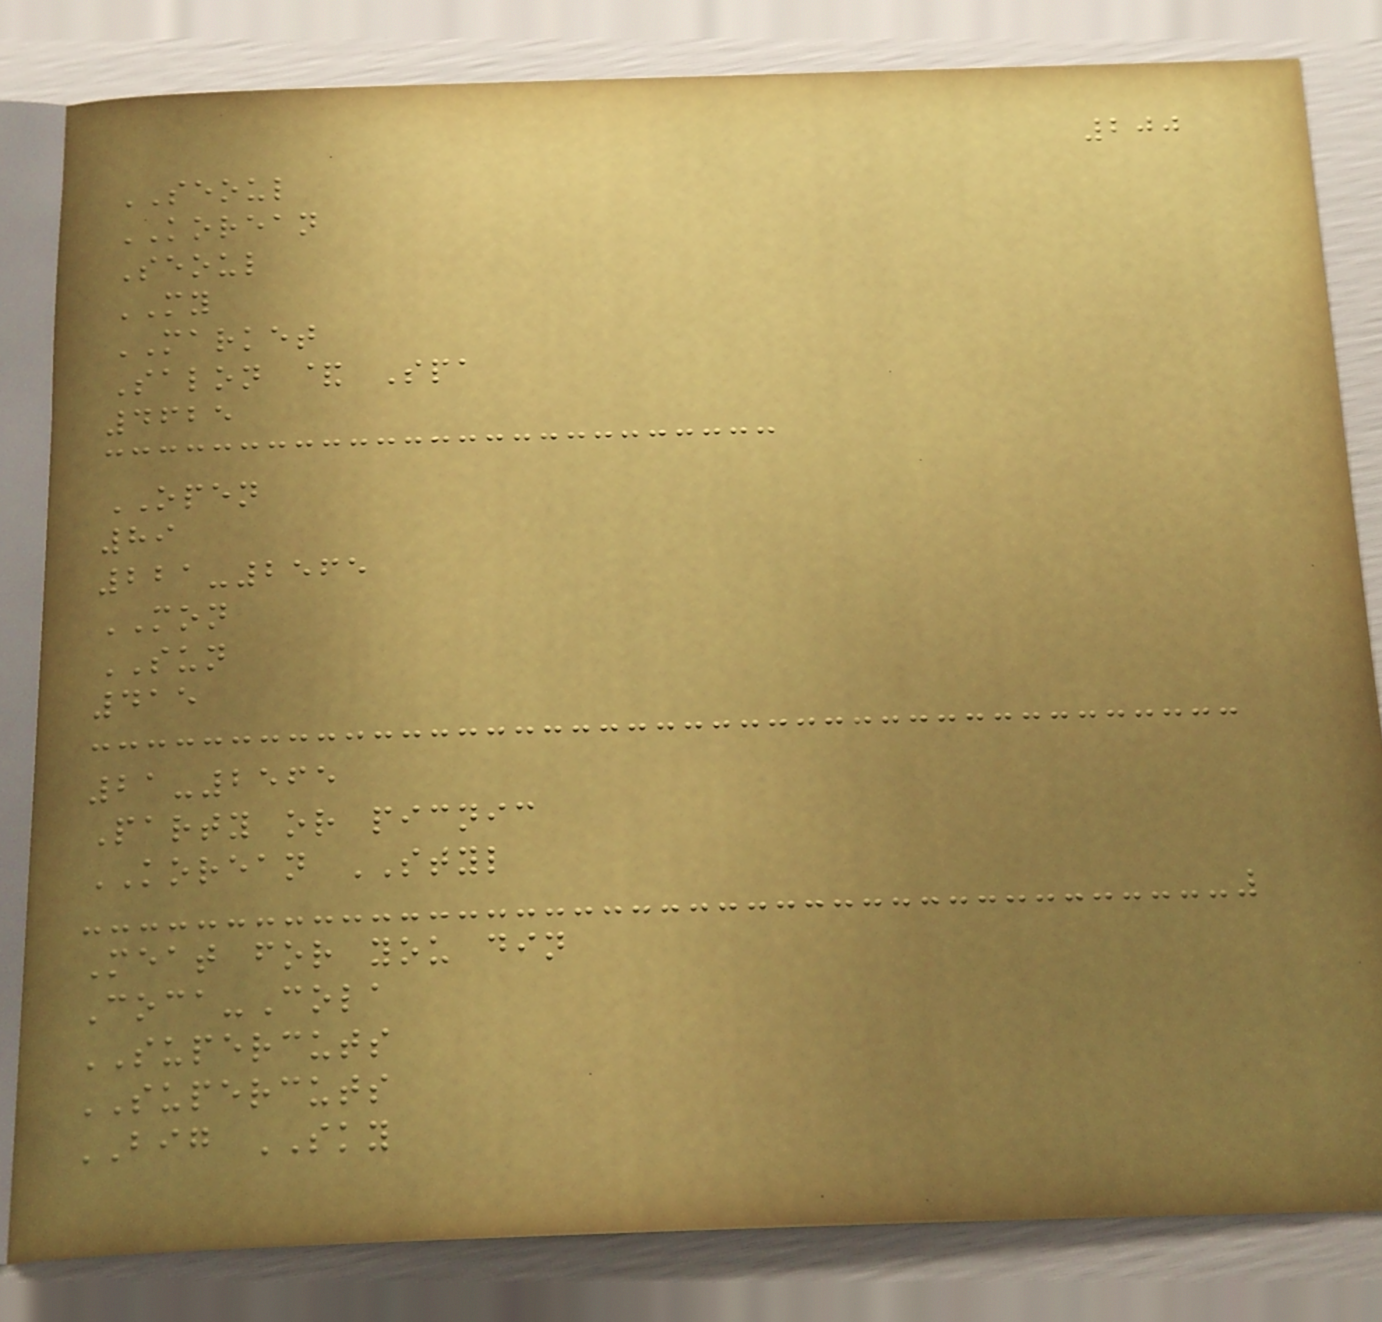200
SEOUL
KOREAN
Seoul
MY
MARKET
Salon & Spa
4625
OPEN
89
221-2565
MON
SUN
415
21-2565
Party or picnic
KOREAN STYL
Meat for you din
Coca-Cola
SUPERCUTS
SUPERCUTS
BIG SKY
